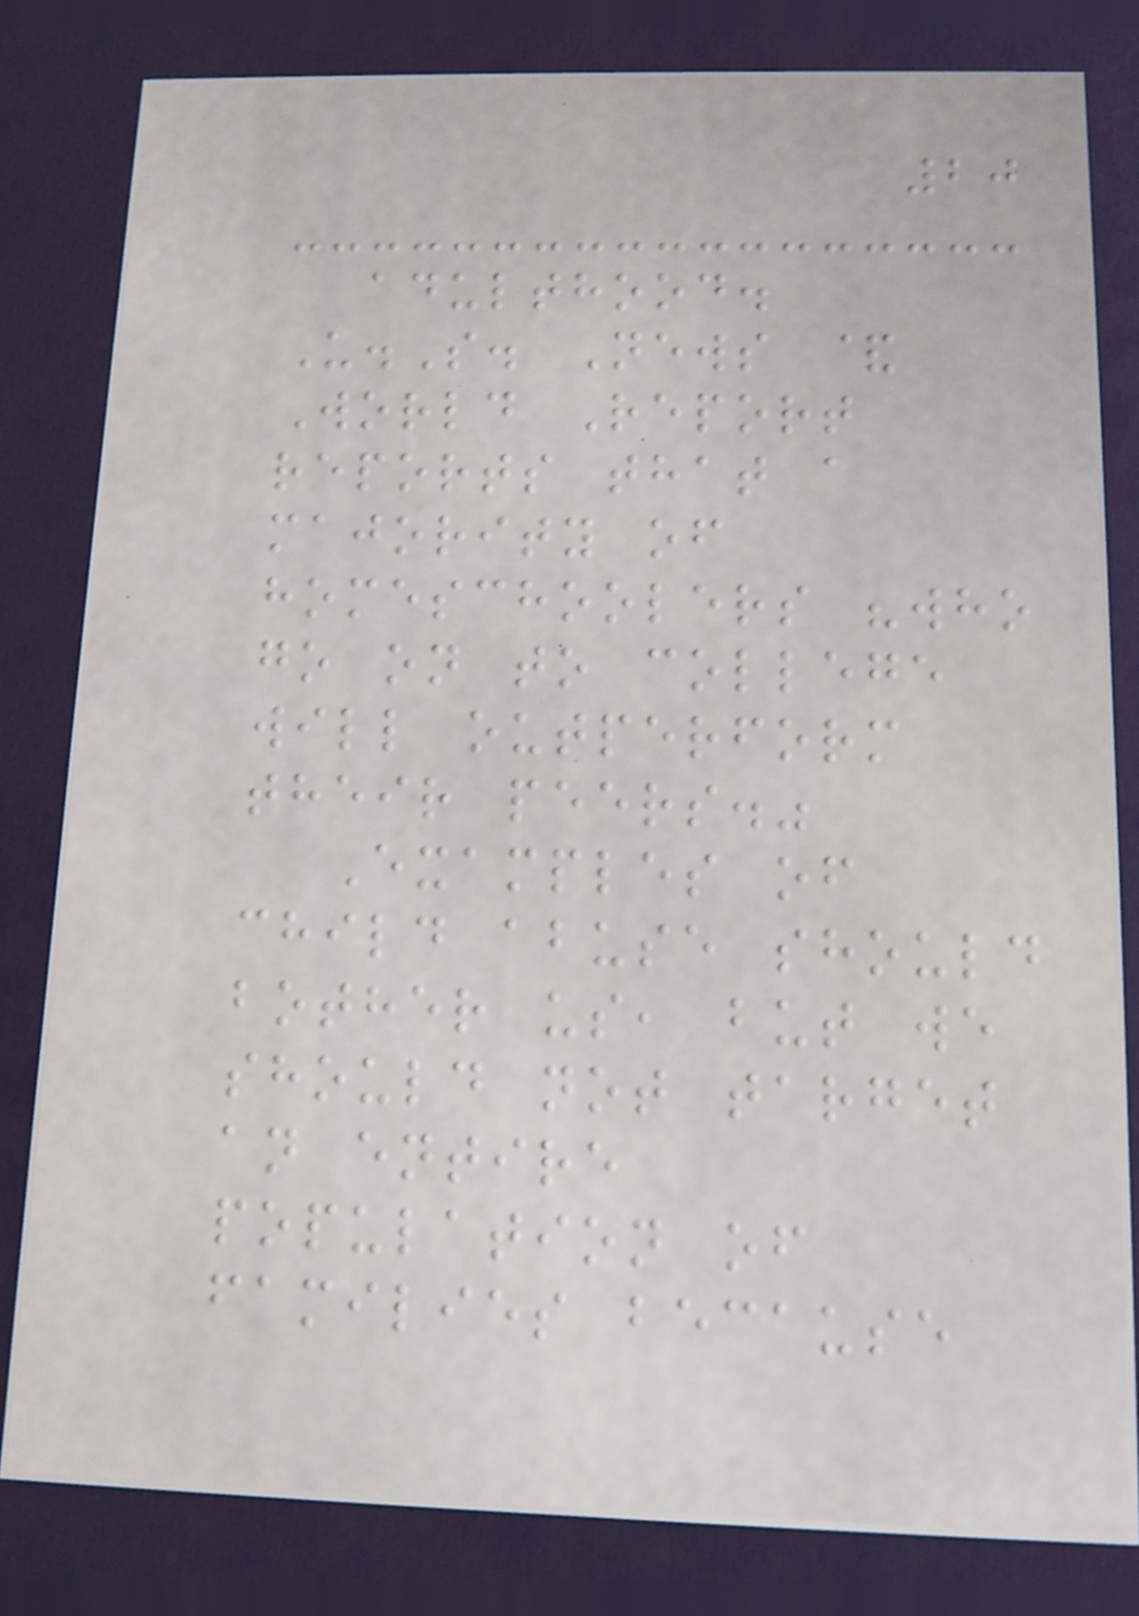20
adulthood.
U.S. News &
World Report
reports that a
majority of
homeschoolers "who
go on to college
will outperform
their peers."
Examples of
child abuse should
bother us, but we
should not target
an entire
population of
families because
